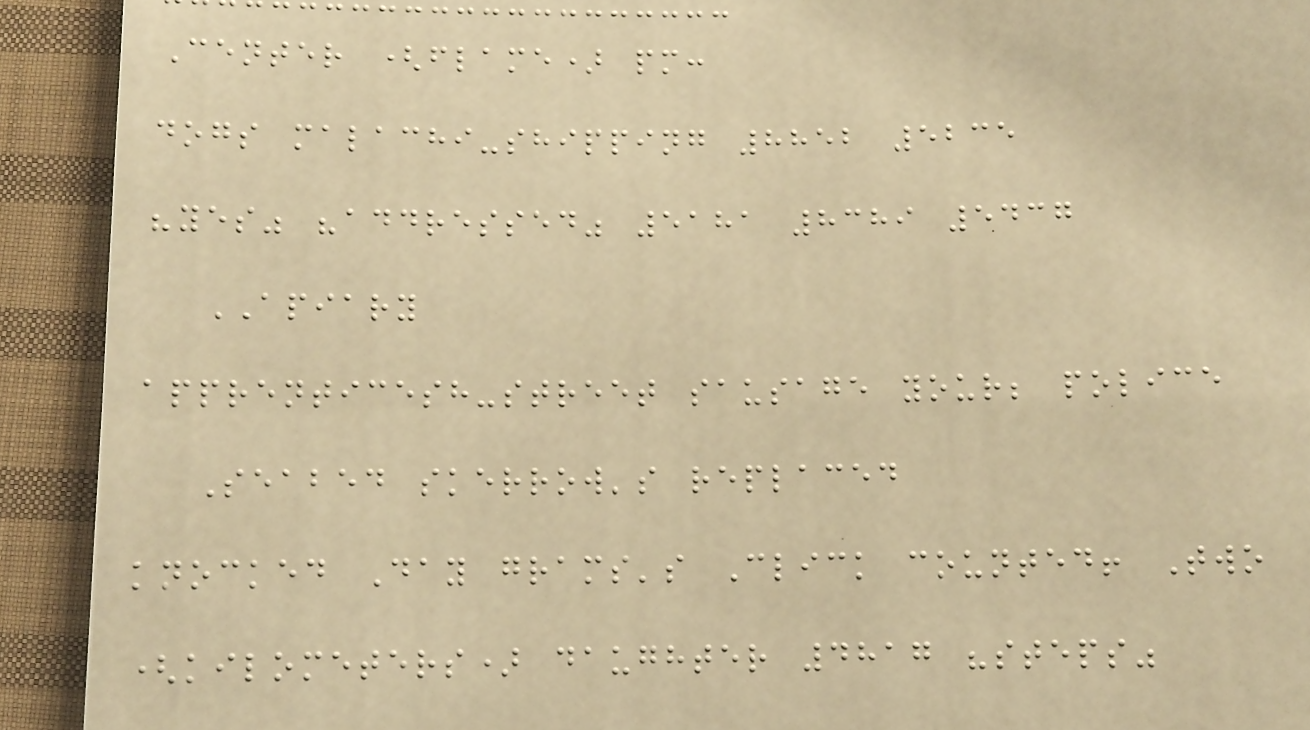Center (flame) pm:
dogs malachi-shipping 8852 5235
"yes" "addressed" 5181 8389 5437
APIARY
apprenticesh-street sausage your; police
Seabed skerrow's replaced
knocked Day grams's Click counted! Two
(kilometers) daughter 4817 "steps"
